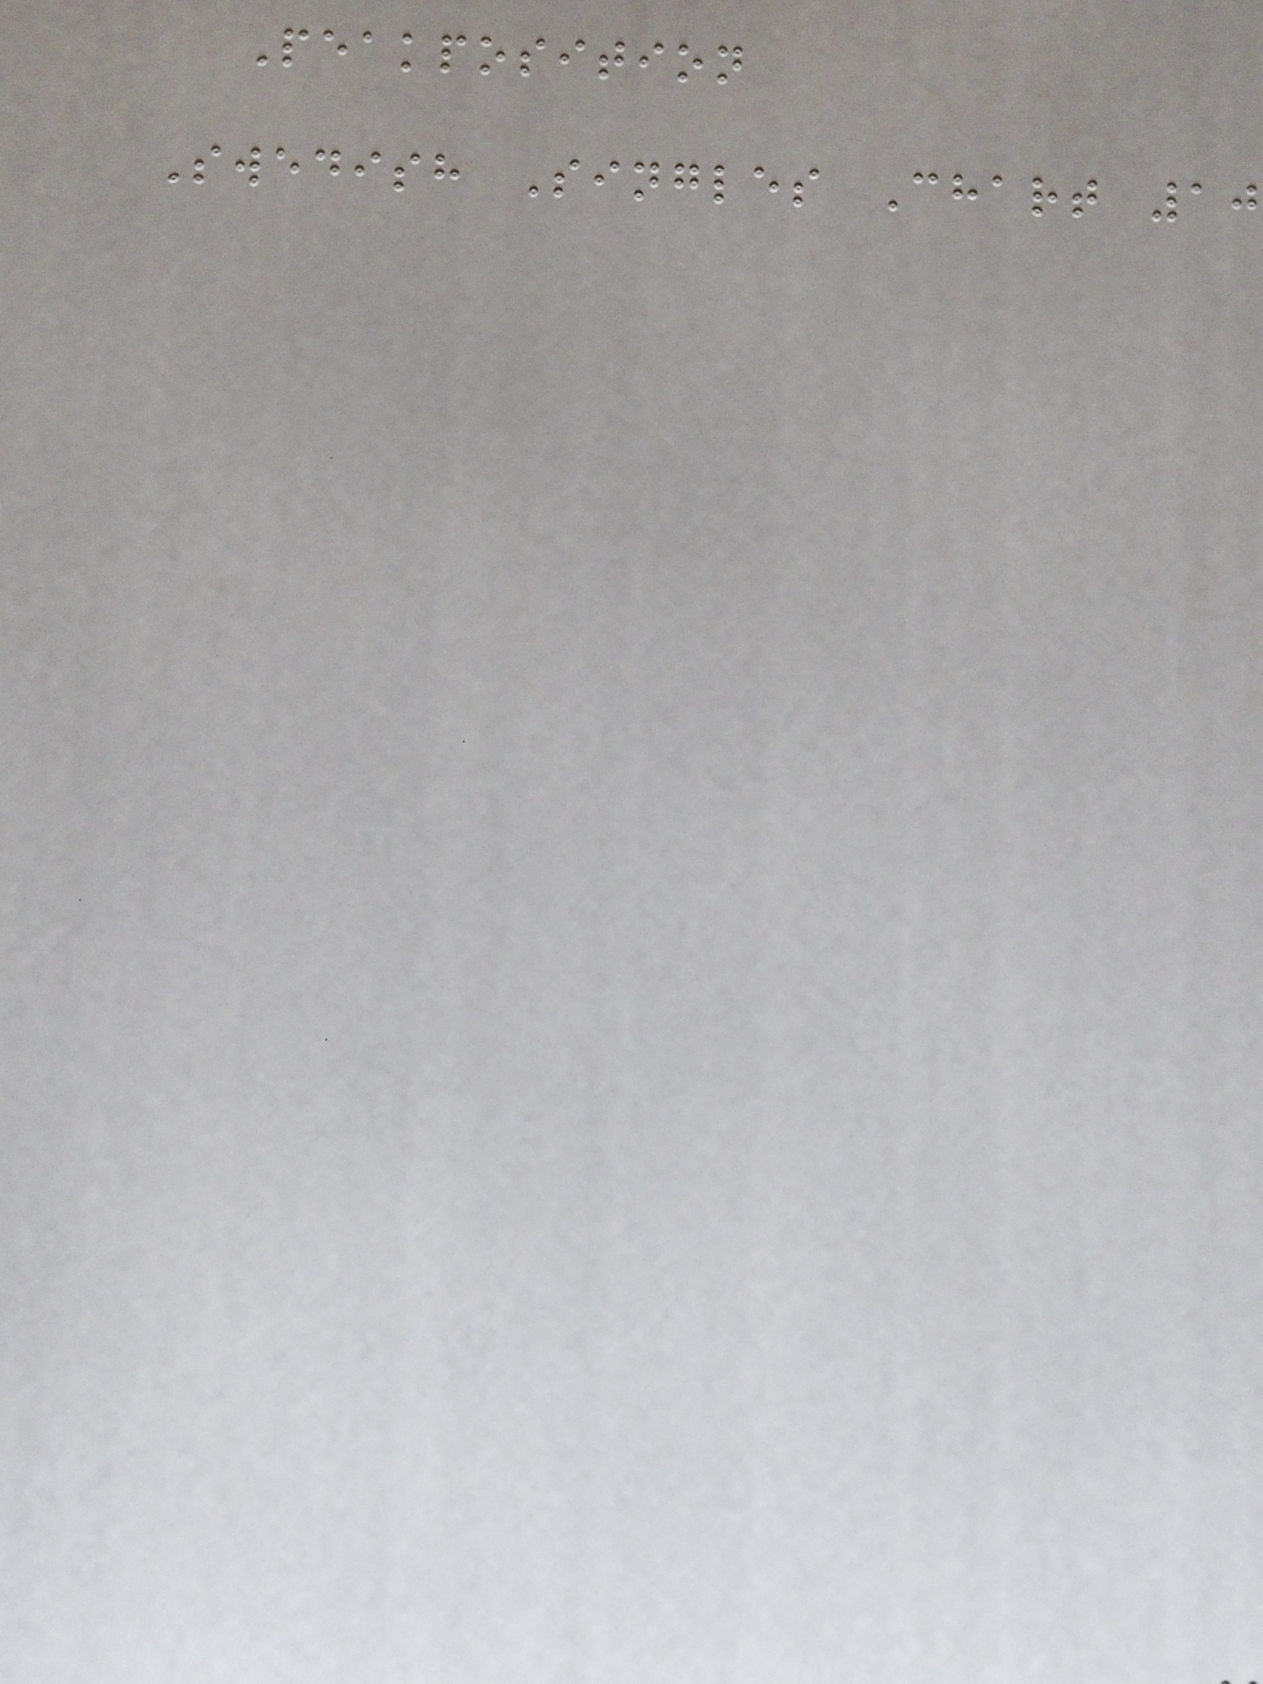Peakposition
Swedish Singles Chart 10
